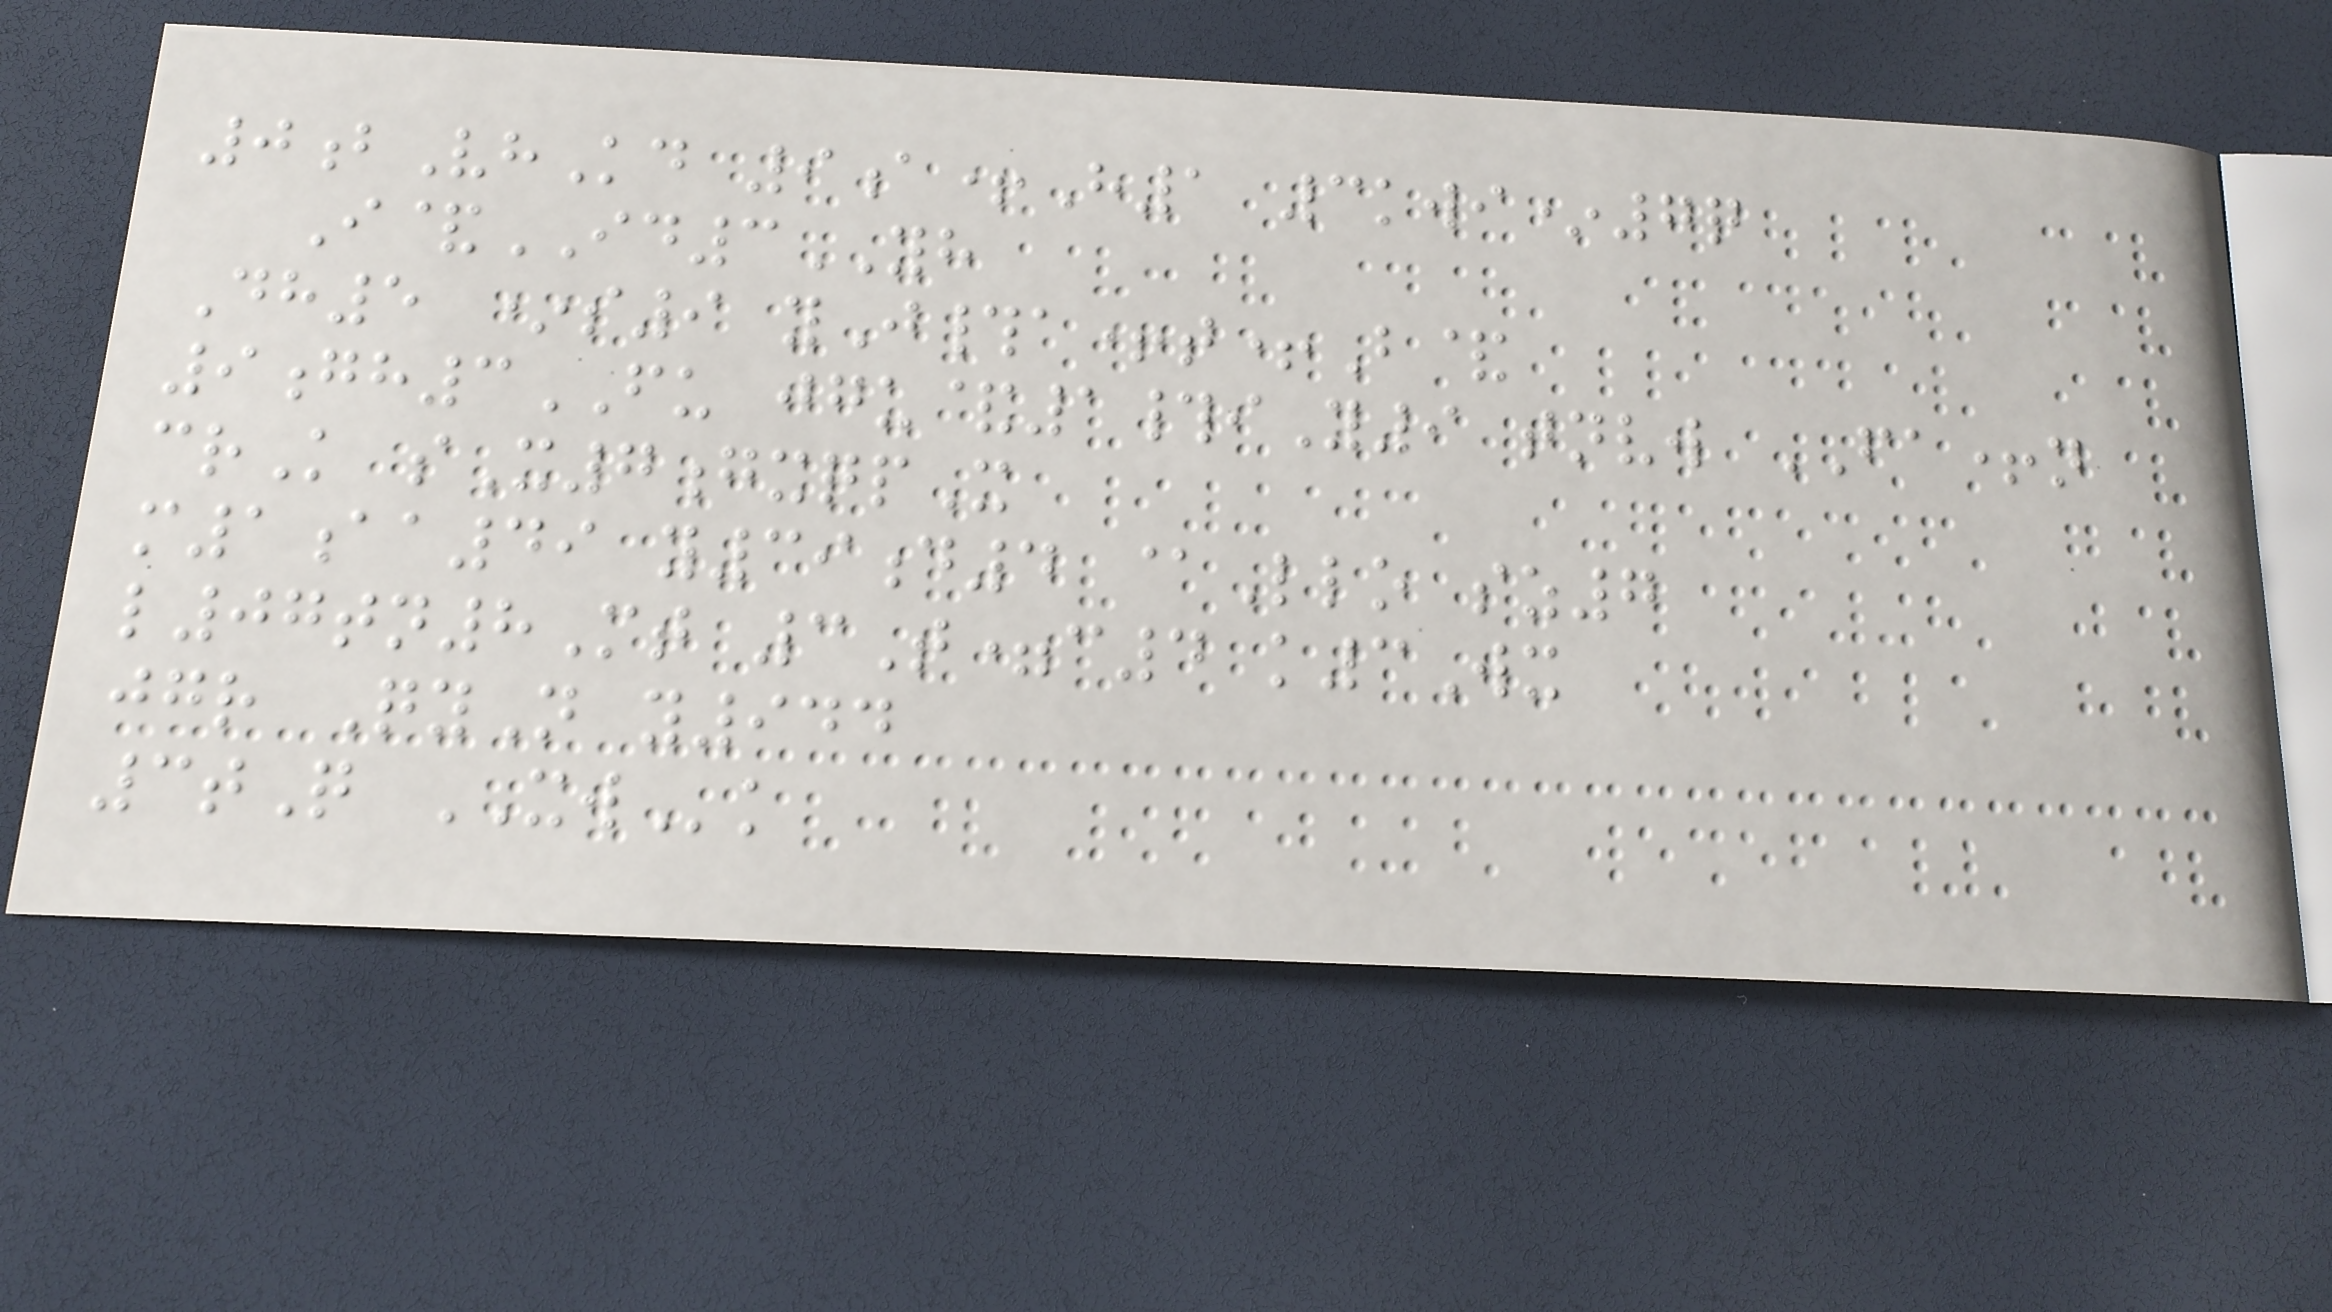0bVhKd 9a+H1 3kwi*7q
I&ID3YH
Dh5 *s9 yJ#a+t+B&
9gh3FU jgu&1#iY9 tnvw FA+n
crK sX7gxqpX
m1aa49 y39d4 @Llo sz7
l07tn8Mt 3T=c4 k3Wx
jgr QyN y944
3tQ XWk
